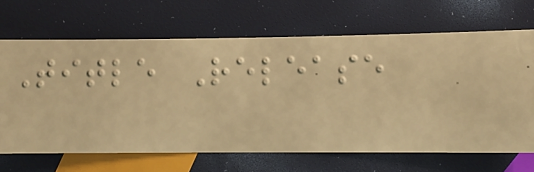Title Release
